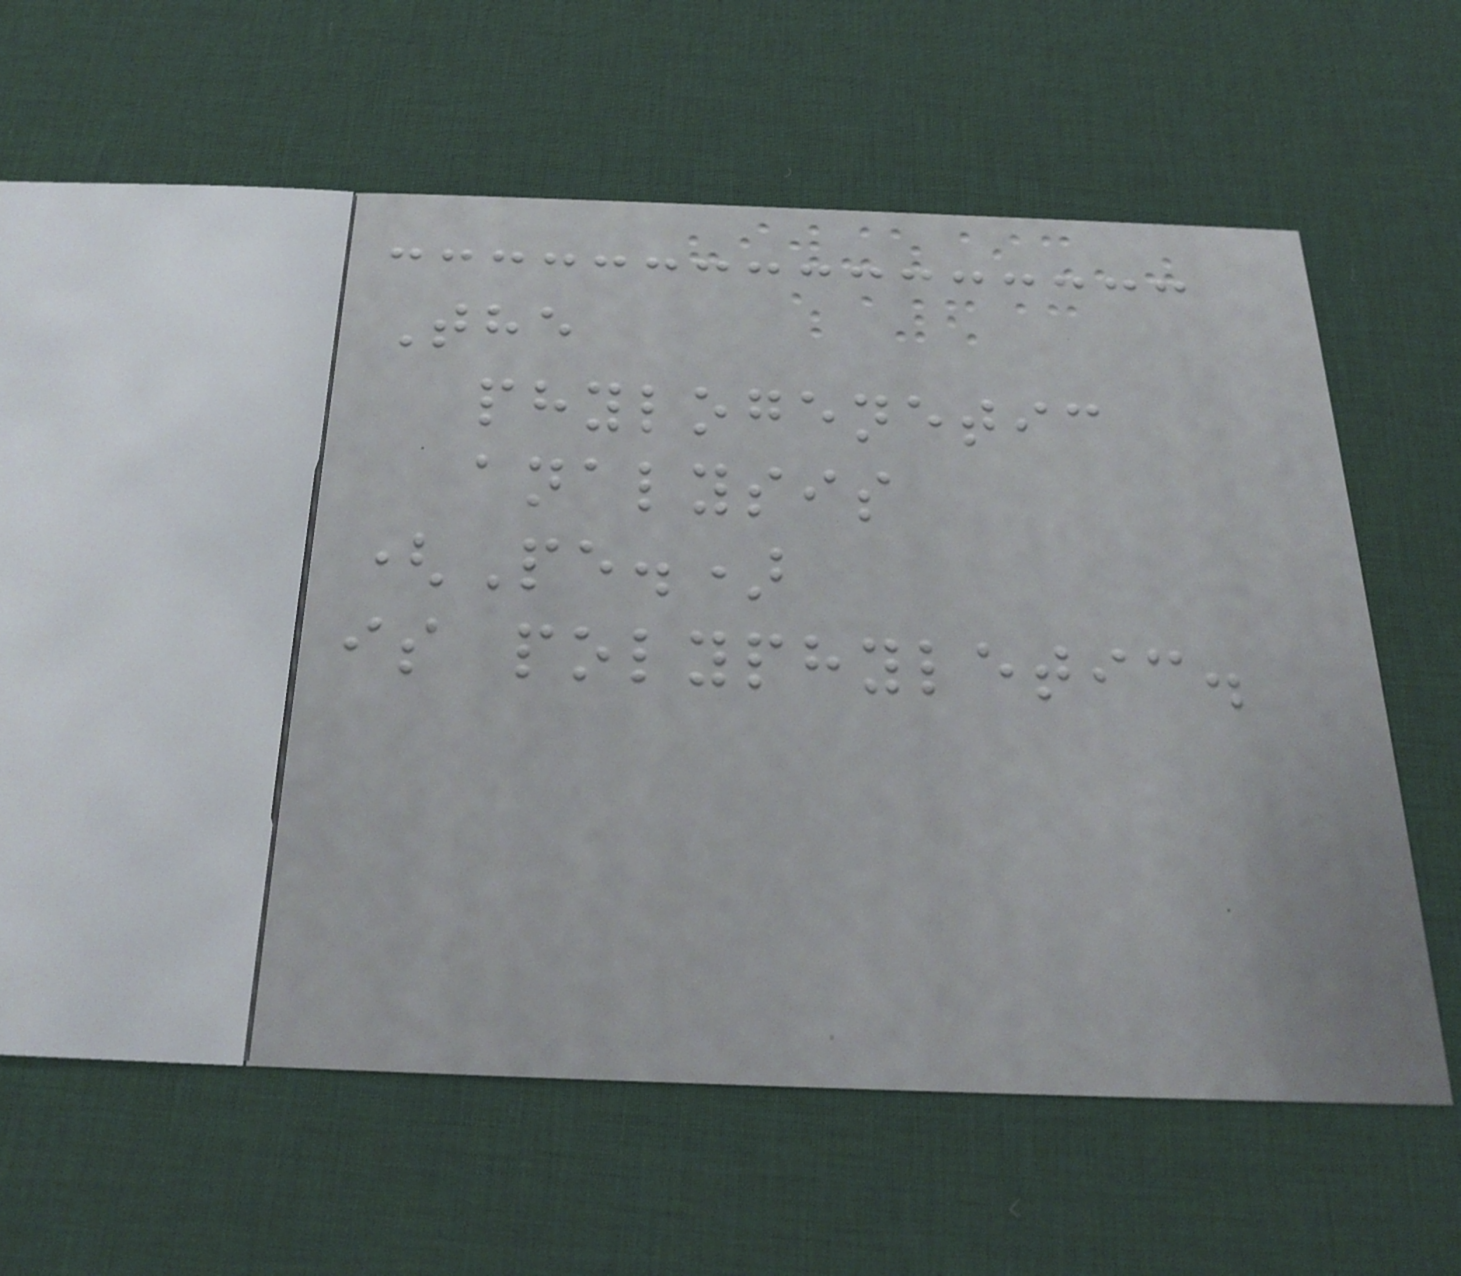The
phylogenetic
analysis
(Pe.)
is polyphyletic.
